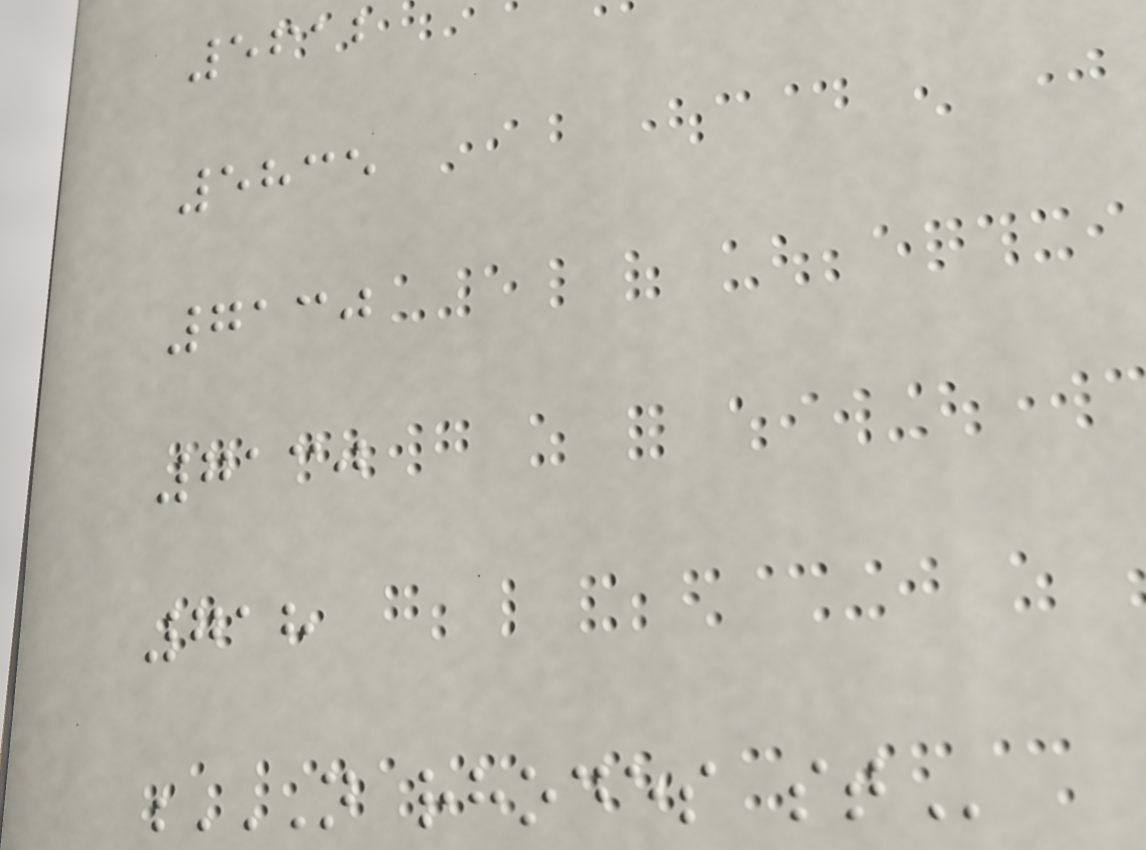5612
5835
7130
7130
718
N RHODES ST
